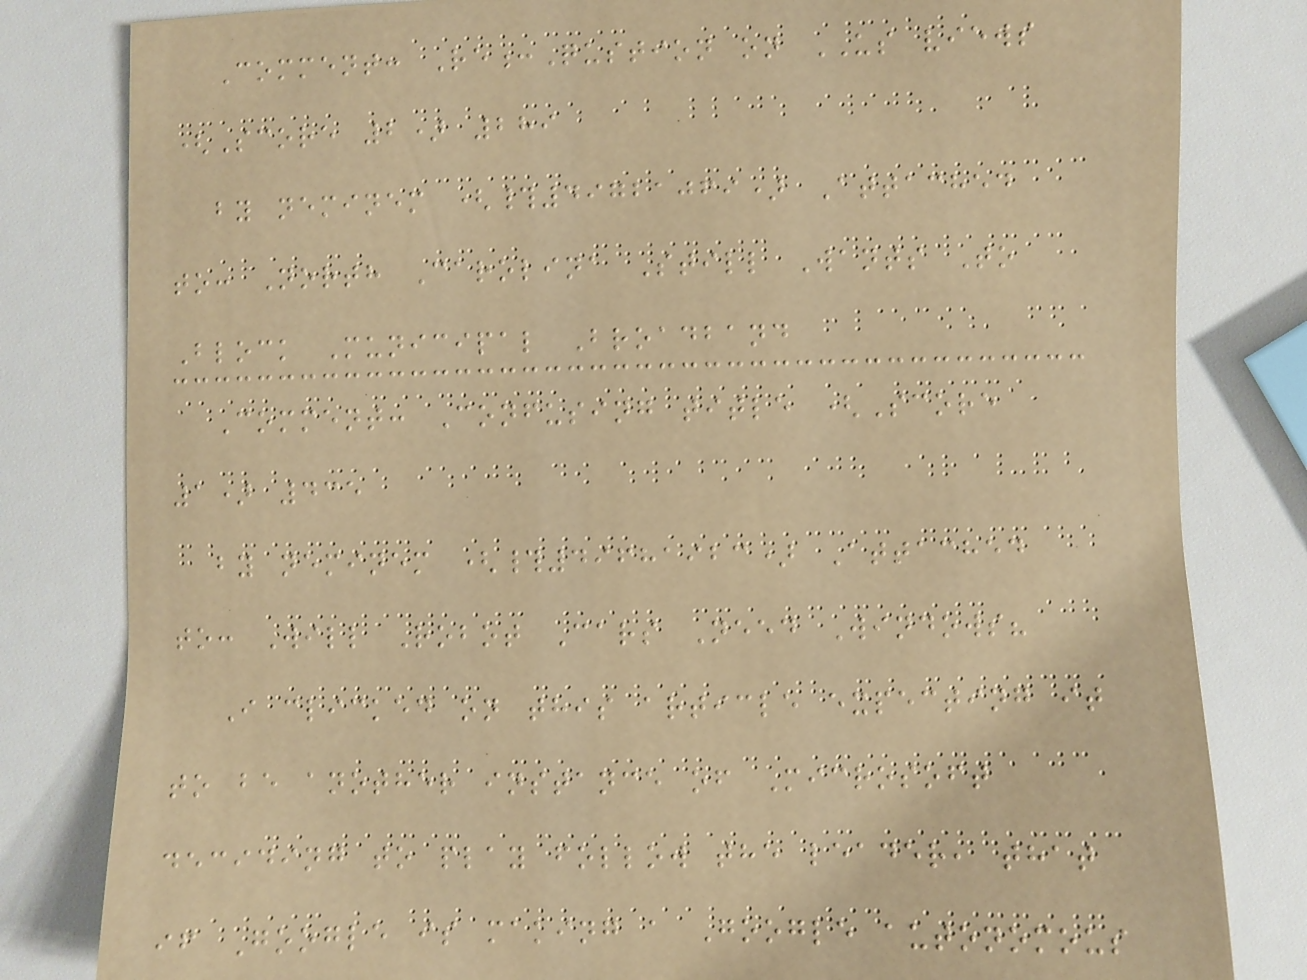Comment: Re:Qustion on US views
(Score 2) 289
by neminem (#49721069) Attached
to: North Carolina Still Wants To
Block Municipal Broadband
Comment: Confusing title (Score
1) 435
by neminem (#49681923) Attached
to: Will Robot Cars Need Windows?
I clicked on this article expecting it
to be another instance of Microsoft
deciding to play follow the leader, that
if Google is making a Google autonomous
